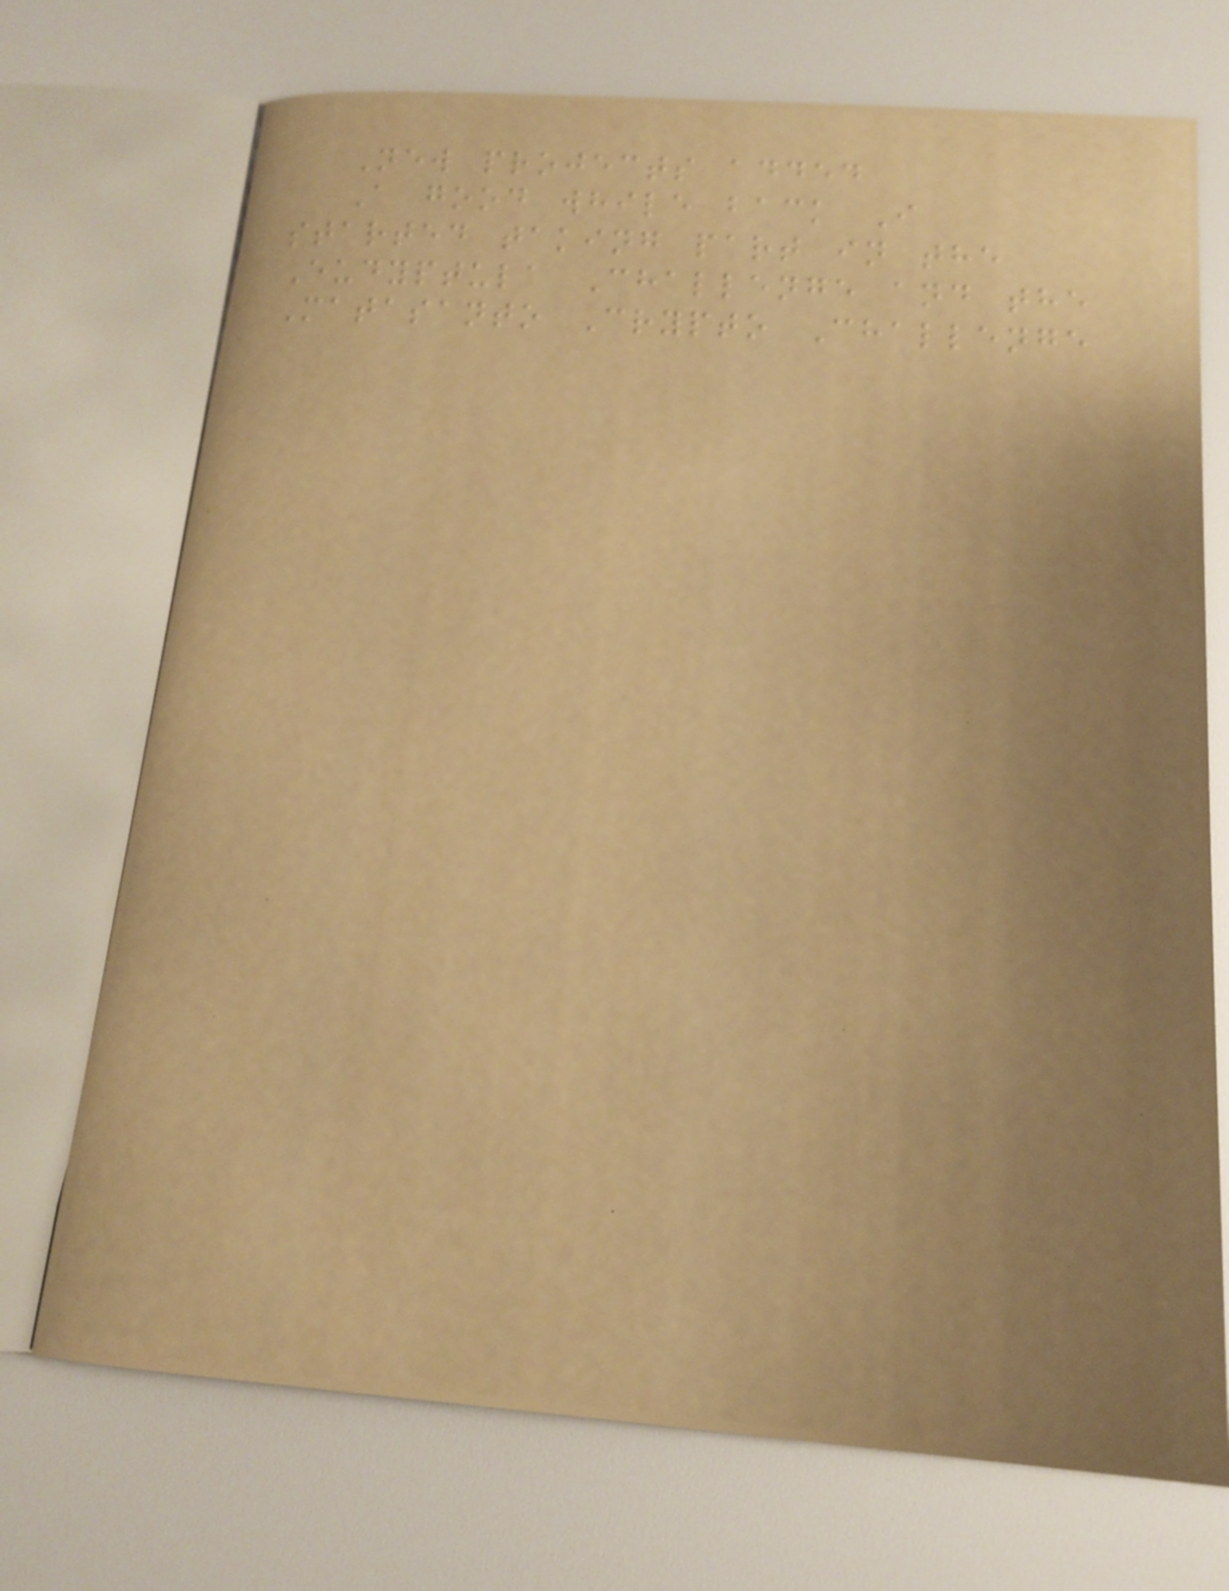New projects added
A good while back I
started taking part in the
Eudyptula Challenge and the
Matasanto Crypto Challenge
